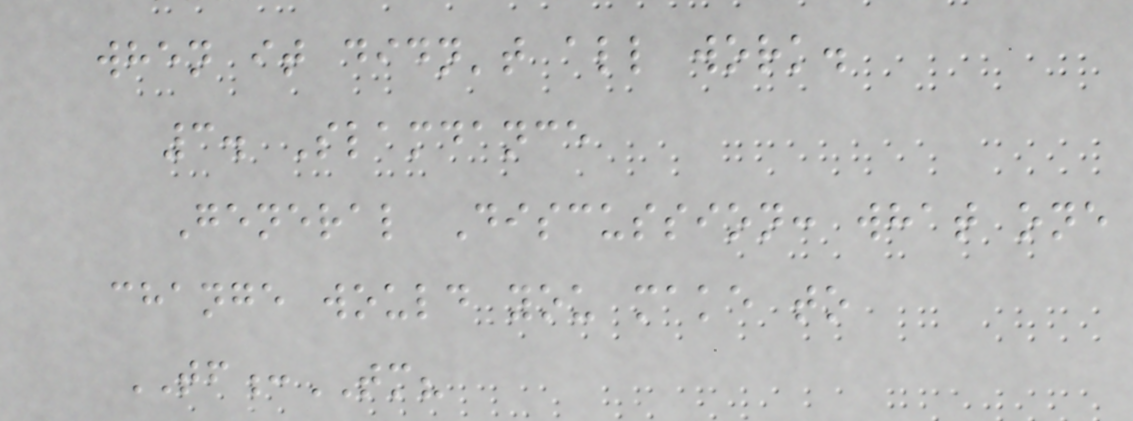when it didn't all work.
3. Slamdance
General Discussion: what one
change would you make to
TF:TM?
